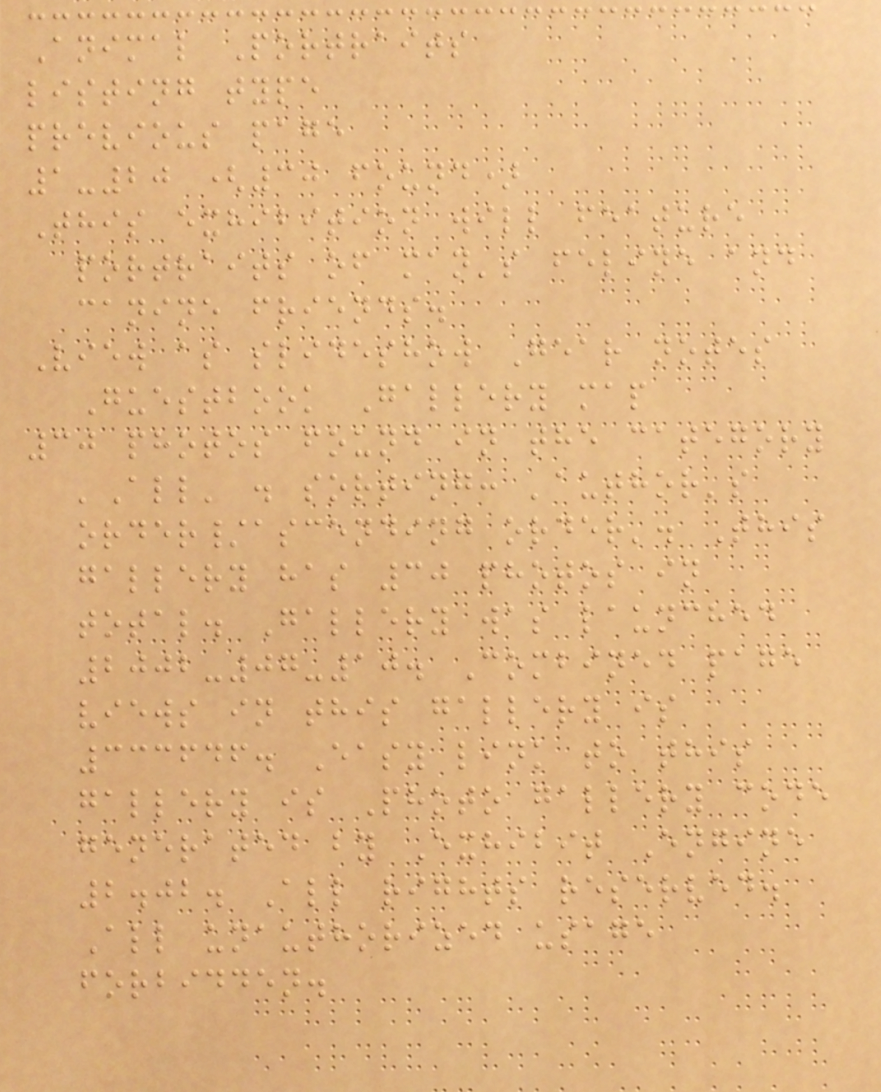Animal Portraits
listing type
previous page
1-20 (30 found)
This exhibition will feature
portraits of man's feline and
canine friends.
View as slideshow Gear notes
Guestbook Gallery map
30 photos found in the category
'All' . sorting: 'author's
order/ascending order'. This
gallery has 30 photos in
total. Gallery was launched
2002-07-10. Combined page
views in this gallery is
333646. Easy link to this
gallery is Photo gallery code
generated by Exhibit Engine
2.02. All rights reserved.
All unauthorized usage
forbidden.
